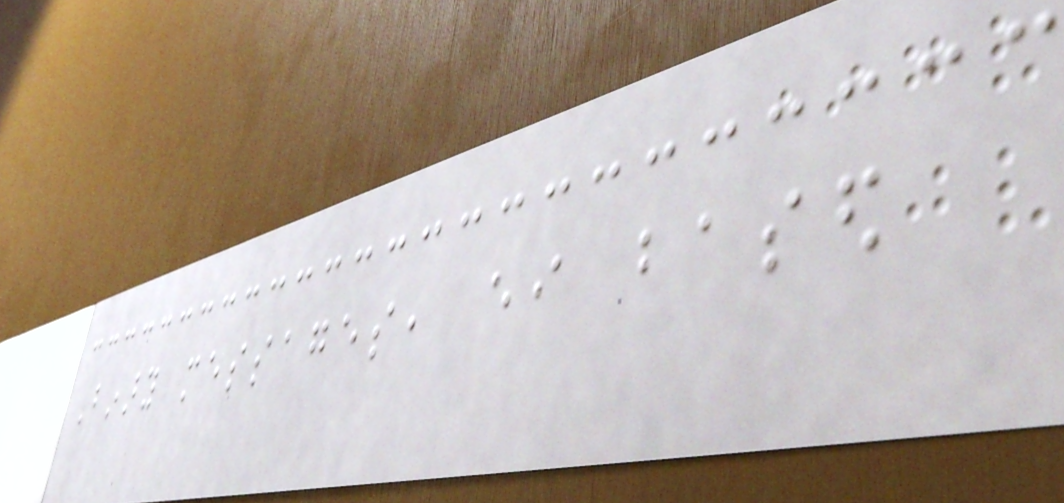Binary messages, either based
